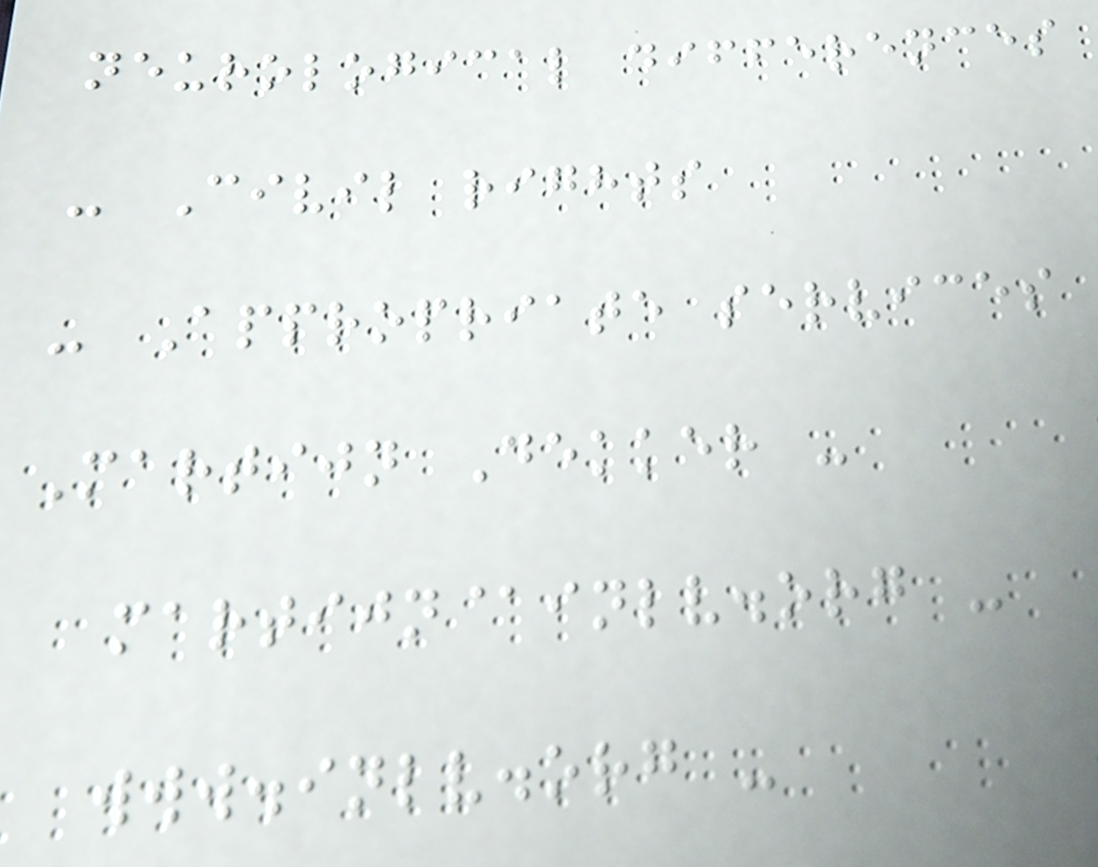neurological differences
- Civil rights
- Appropriate services
Martijn Dekker -
martijn@inlv.org -
www.inlv.org -
